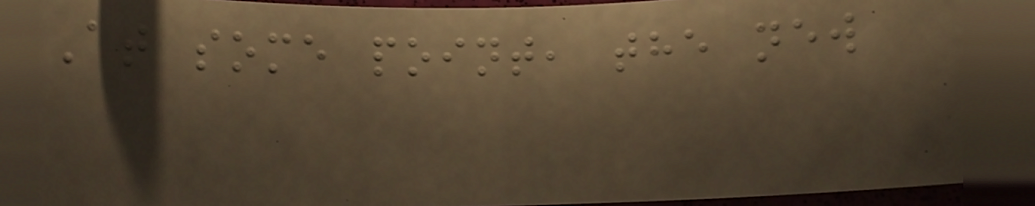At some point, the new
